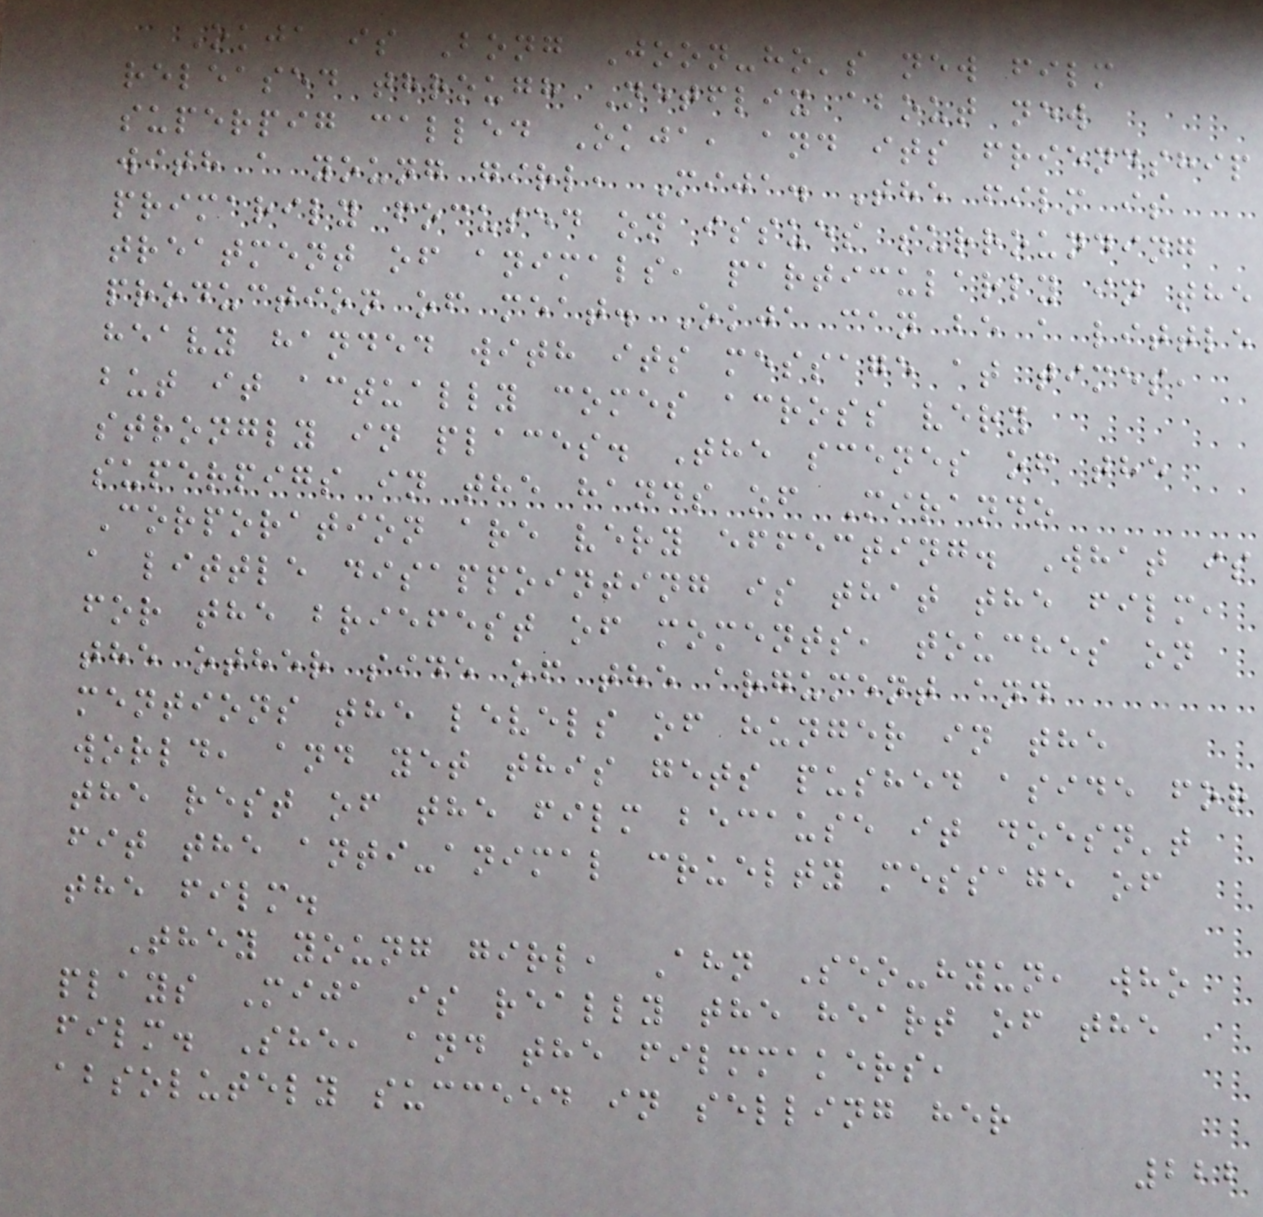Okja is Bong Joon-ho's new film
released through Netflix about new
superpig called Okja, and its friendship
with a young girl, Mija. The film is
primarily focused on issues surrounding
treatment of animals, particularly in the
production of meat. Okja can be a little
heavy handed with its message at times,
but it actually comes across very
strongly in places. The scenes of the
superpigs in the hands of Mirando
Corporation are very effecting. What is
a little disappointing is that the film,
for the briefest of moments, touches on
the other side of the argument and
mentions the levels of hunger in the
world, and yet this gets pushed aside for
the rest of the film because it doesn't
fit the anti-animal cruelty message of
the film.
They young girl, Ahn Seo-hyun, who
plays Mija is really the heart of the
film. She, and the filmmakers,
absolutely succeed in selling her
222
